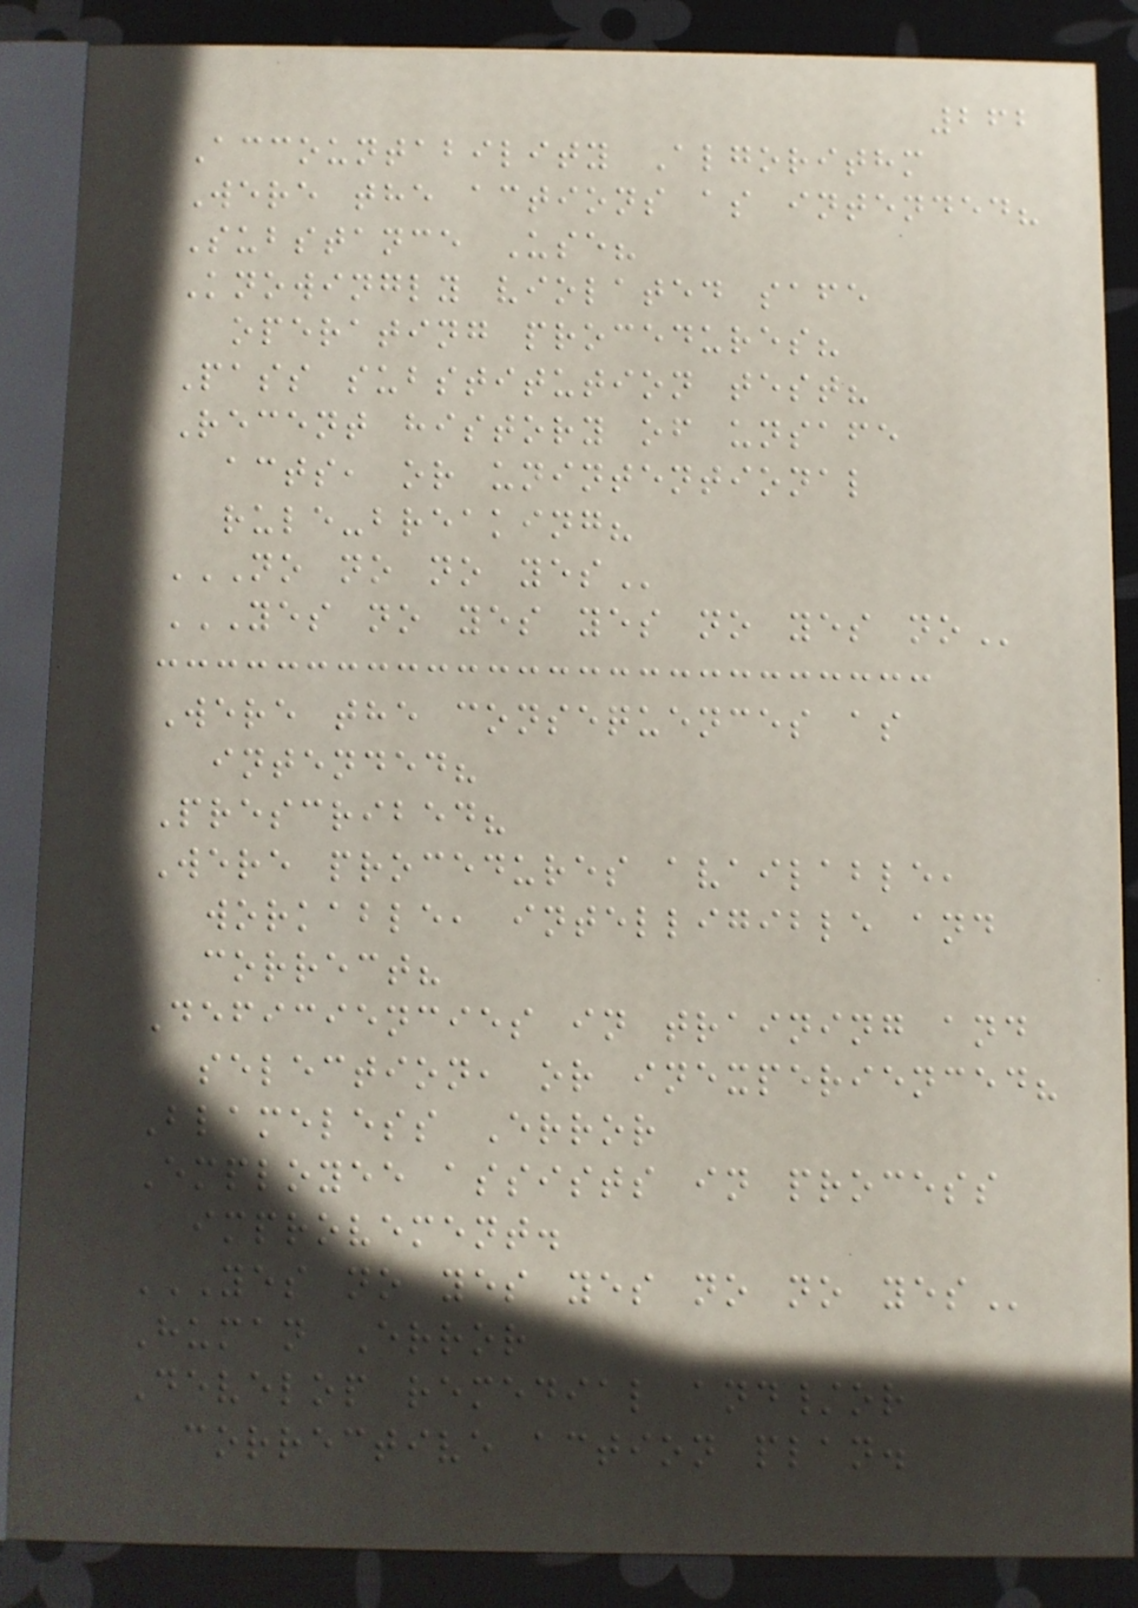262
Accountability Algorithm
Were the actions as intended?
Substance Use?
Knowingly violated safe
operating procedures?
Pass substitution test?
Recent history of unsafe
acts, or unintentional
rule-breaking?
NO NO NO YES
YES NO YES YES NO YES NO
Were the consequences as
intended?
Prescribed?
Were procedures available,
workable, intelligible and
correct?
Deficiencies in training and
selection, or inexperienced?
Blameless Error
Employee assists in process
improvement.
YES NO YES YES NO NO YES
Human Error
Develop remedial and/or
corrective action plan.
